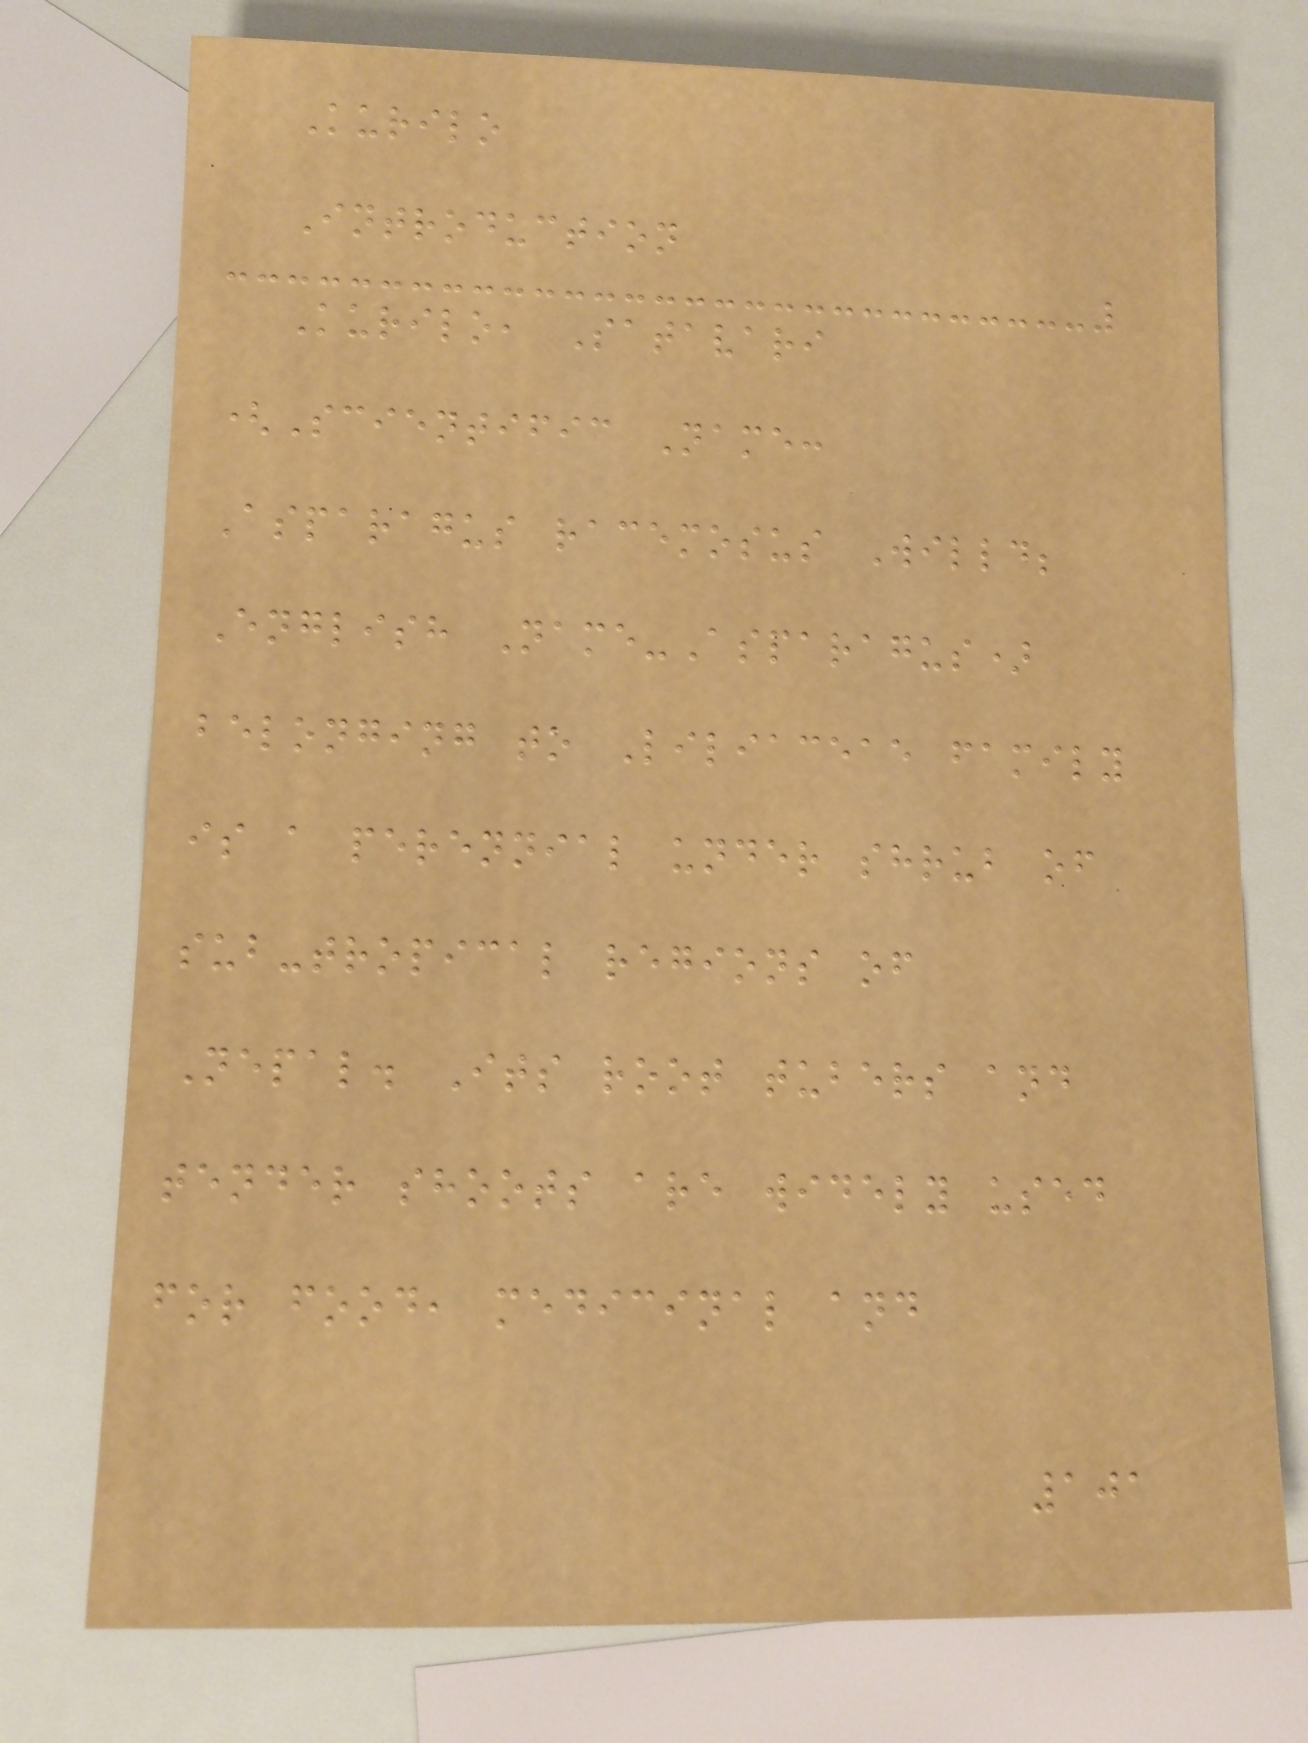Kurilo
Introduction
Kurilo, Satavari
(Scientific Name:
Asparagus racemosus Willd;
English Name-Asparagus)
belonging to Liliaceae family
is a perennial under shrub of
sub-tropical regions of
Nepal. Its root tubers and
tender shoots are widely used
for food, medicinal and
101
